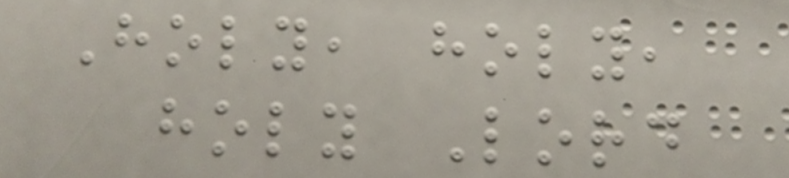Holy, holy,
holy Lord
